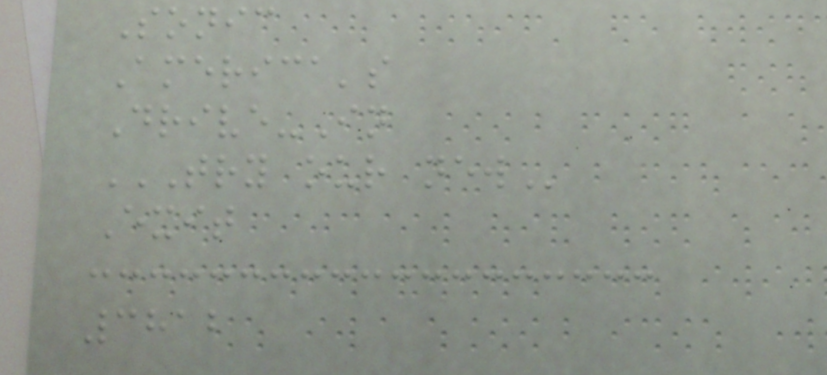Sonic
America's
Drive-In
TRY OUR NEW
Exit
3812
